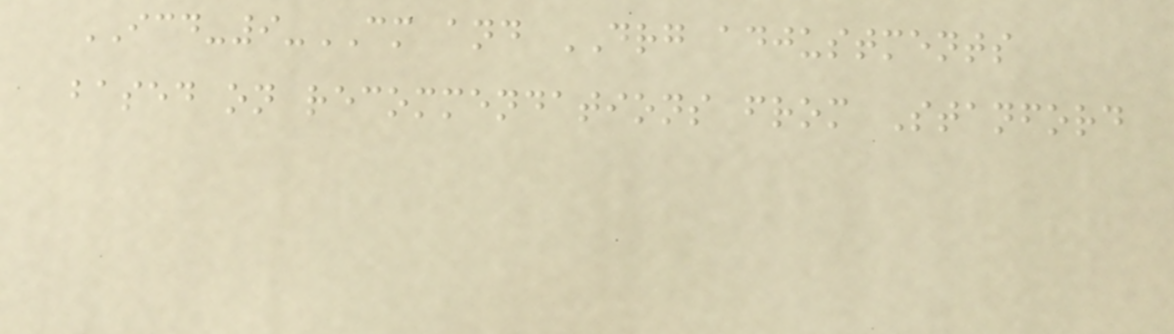ICD-9-CM and DRG adjustments
based on recommendations from Stanford
